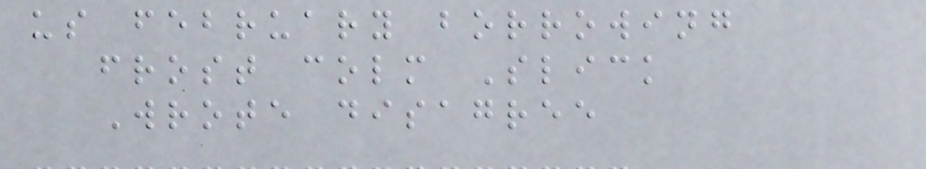us february borrowing
frost colm Slick
Wrote disagree
